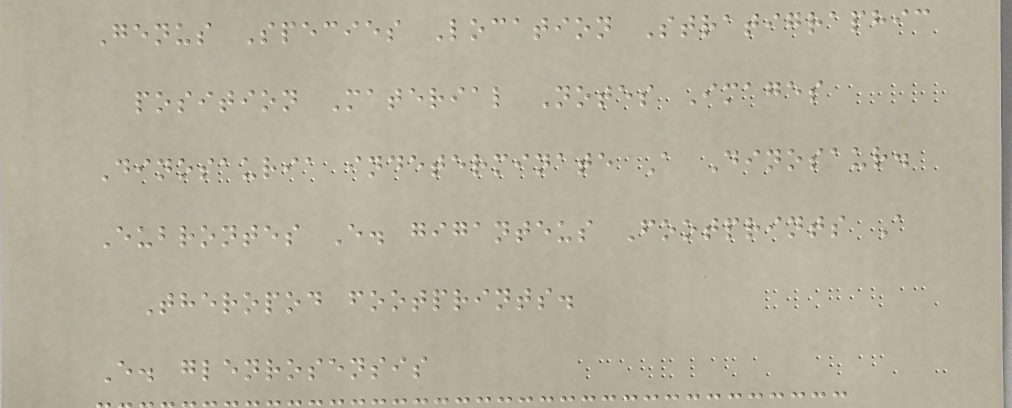Genus Species Location Stratigraphic
position Material Notes Images
Dinosauria indeterminate A Dinosaur.
Eubrontes E. giganteus Footprints A
Theropod footprints.
E. glenrosensis
